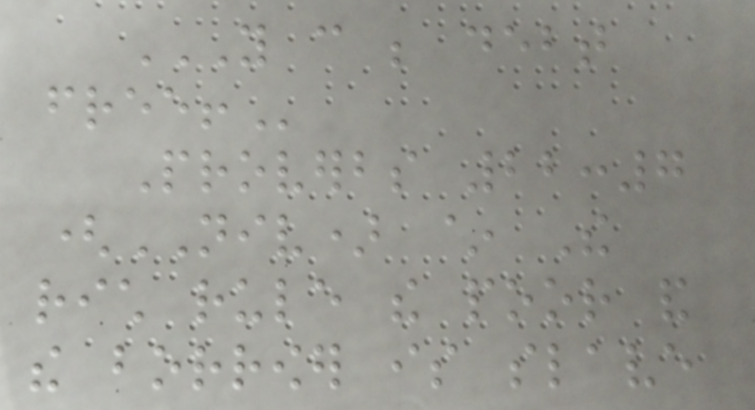YOU CAN BE DEBT
FREE!
Proverbs 22:7
(NIV) ~ The
rich rule the poor and
the borrower is slave
